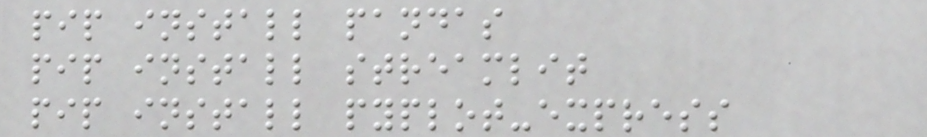pip install pandas
pip install streamlit
pip install pyplot-express
